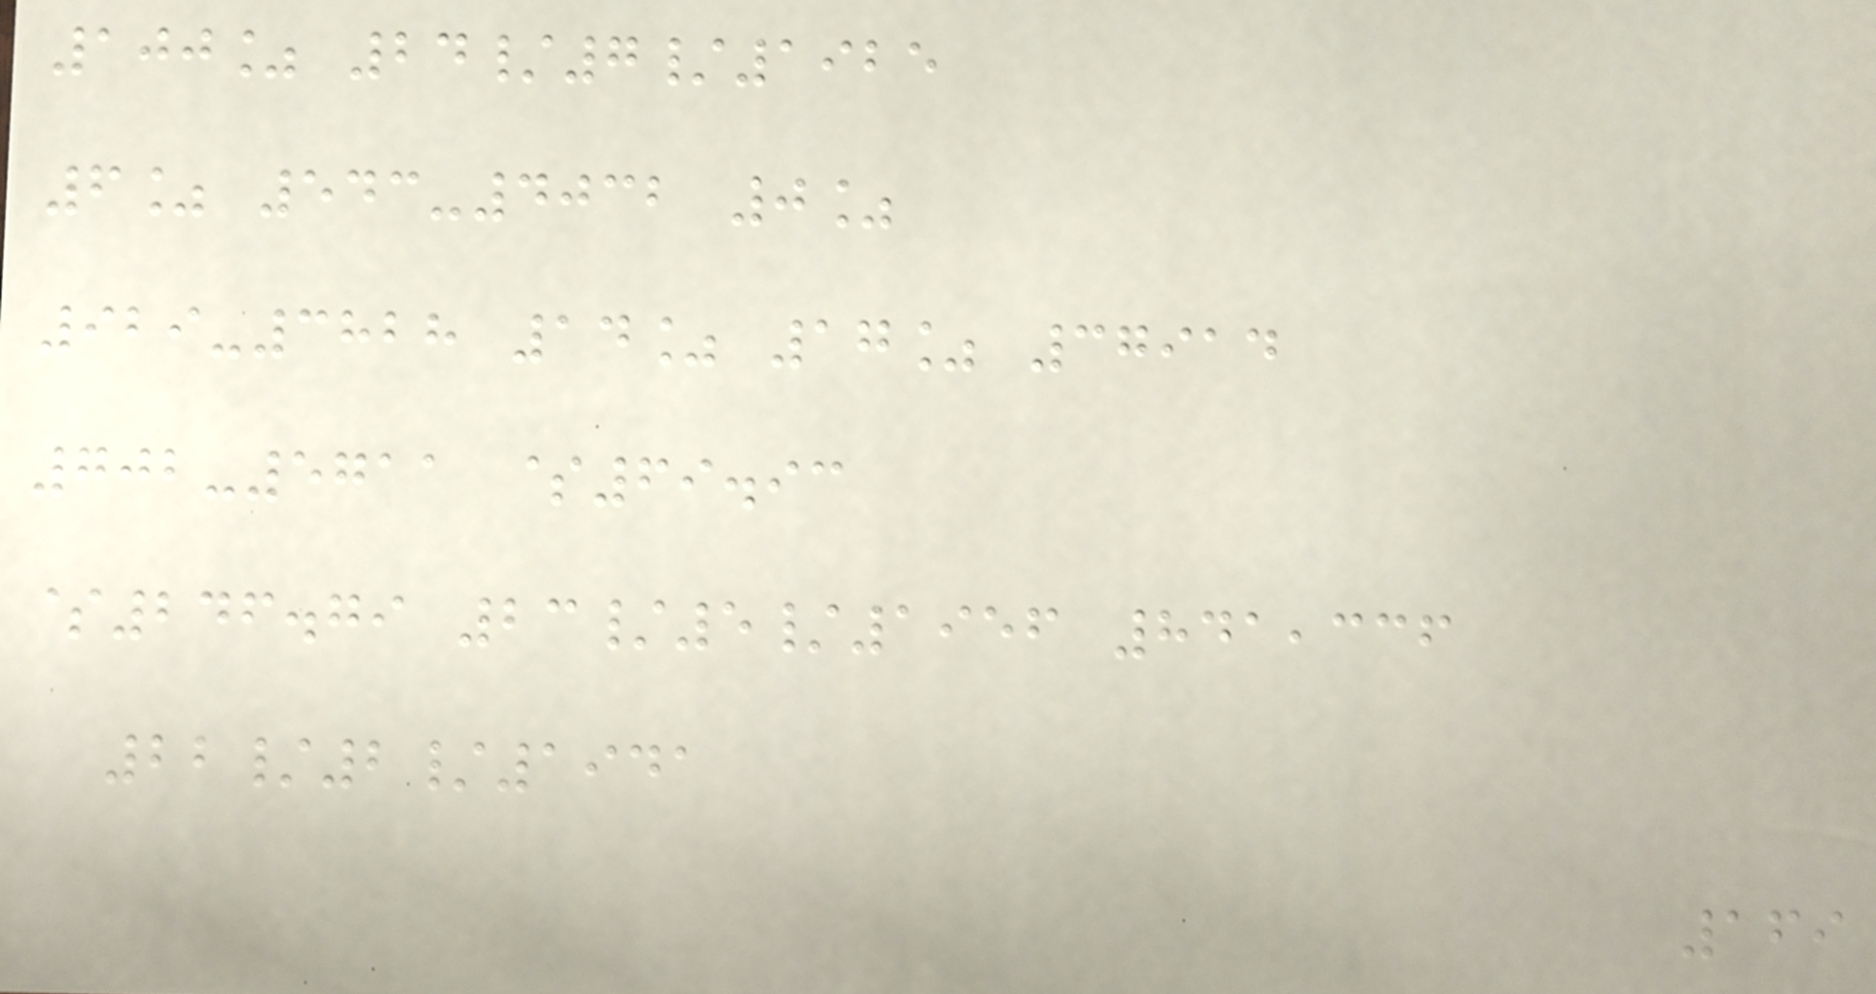100% 24/7/1925
6% 543-4032 0%
929-3828 14% 17% 37914
702-5711 $69.93
$246.79 23/5/1956 841,336
22/2/1941
169
